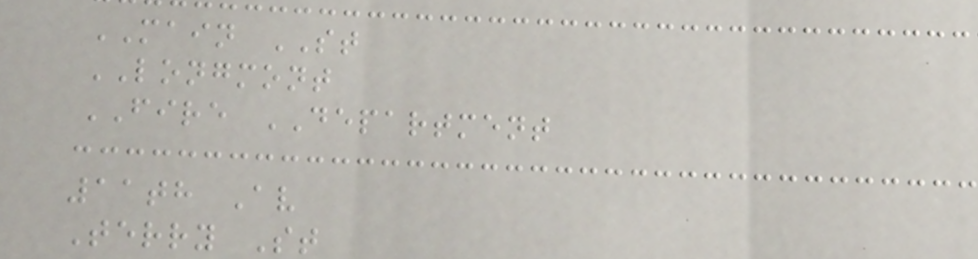MAIN ST
LONGMONT
FIRE DEPARTMENT
11th Av
Terry St
